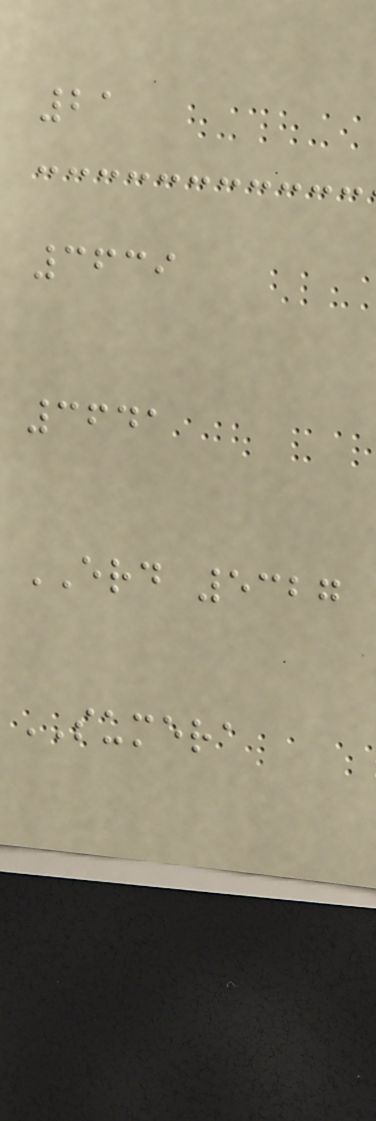21
3639
3641
ERD 5327
SUMERA
